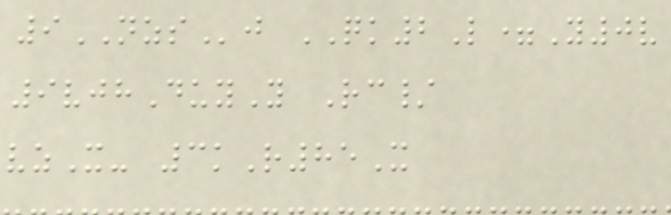9NZSj QK2L=Y0v
9vjhDuyY Rc/
vzX- 3kR85X
